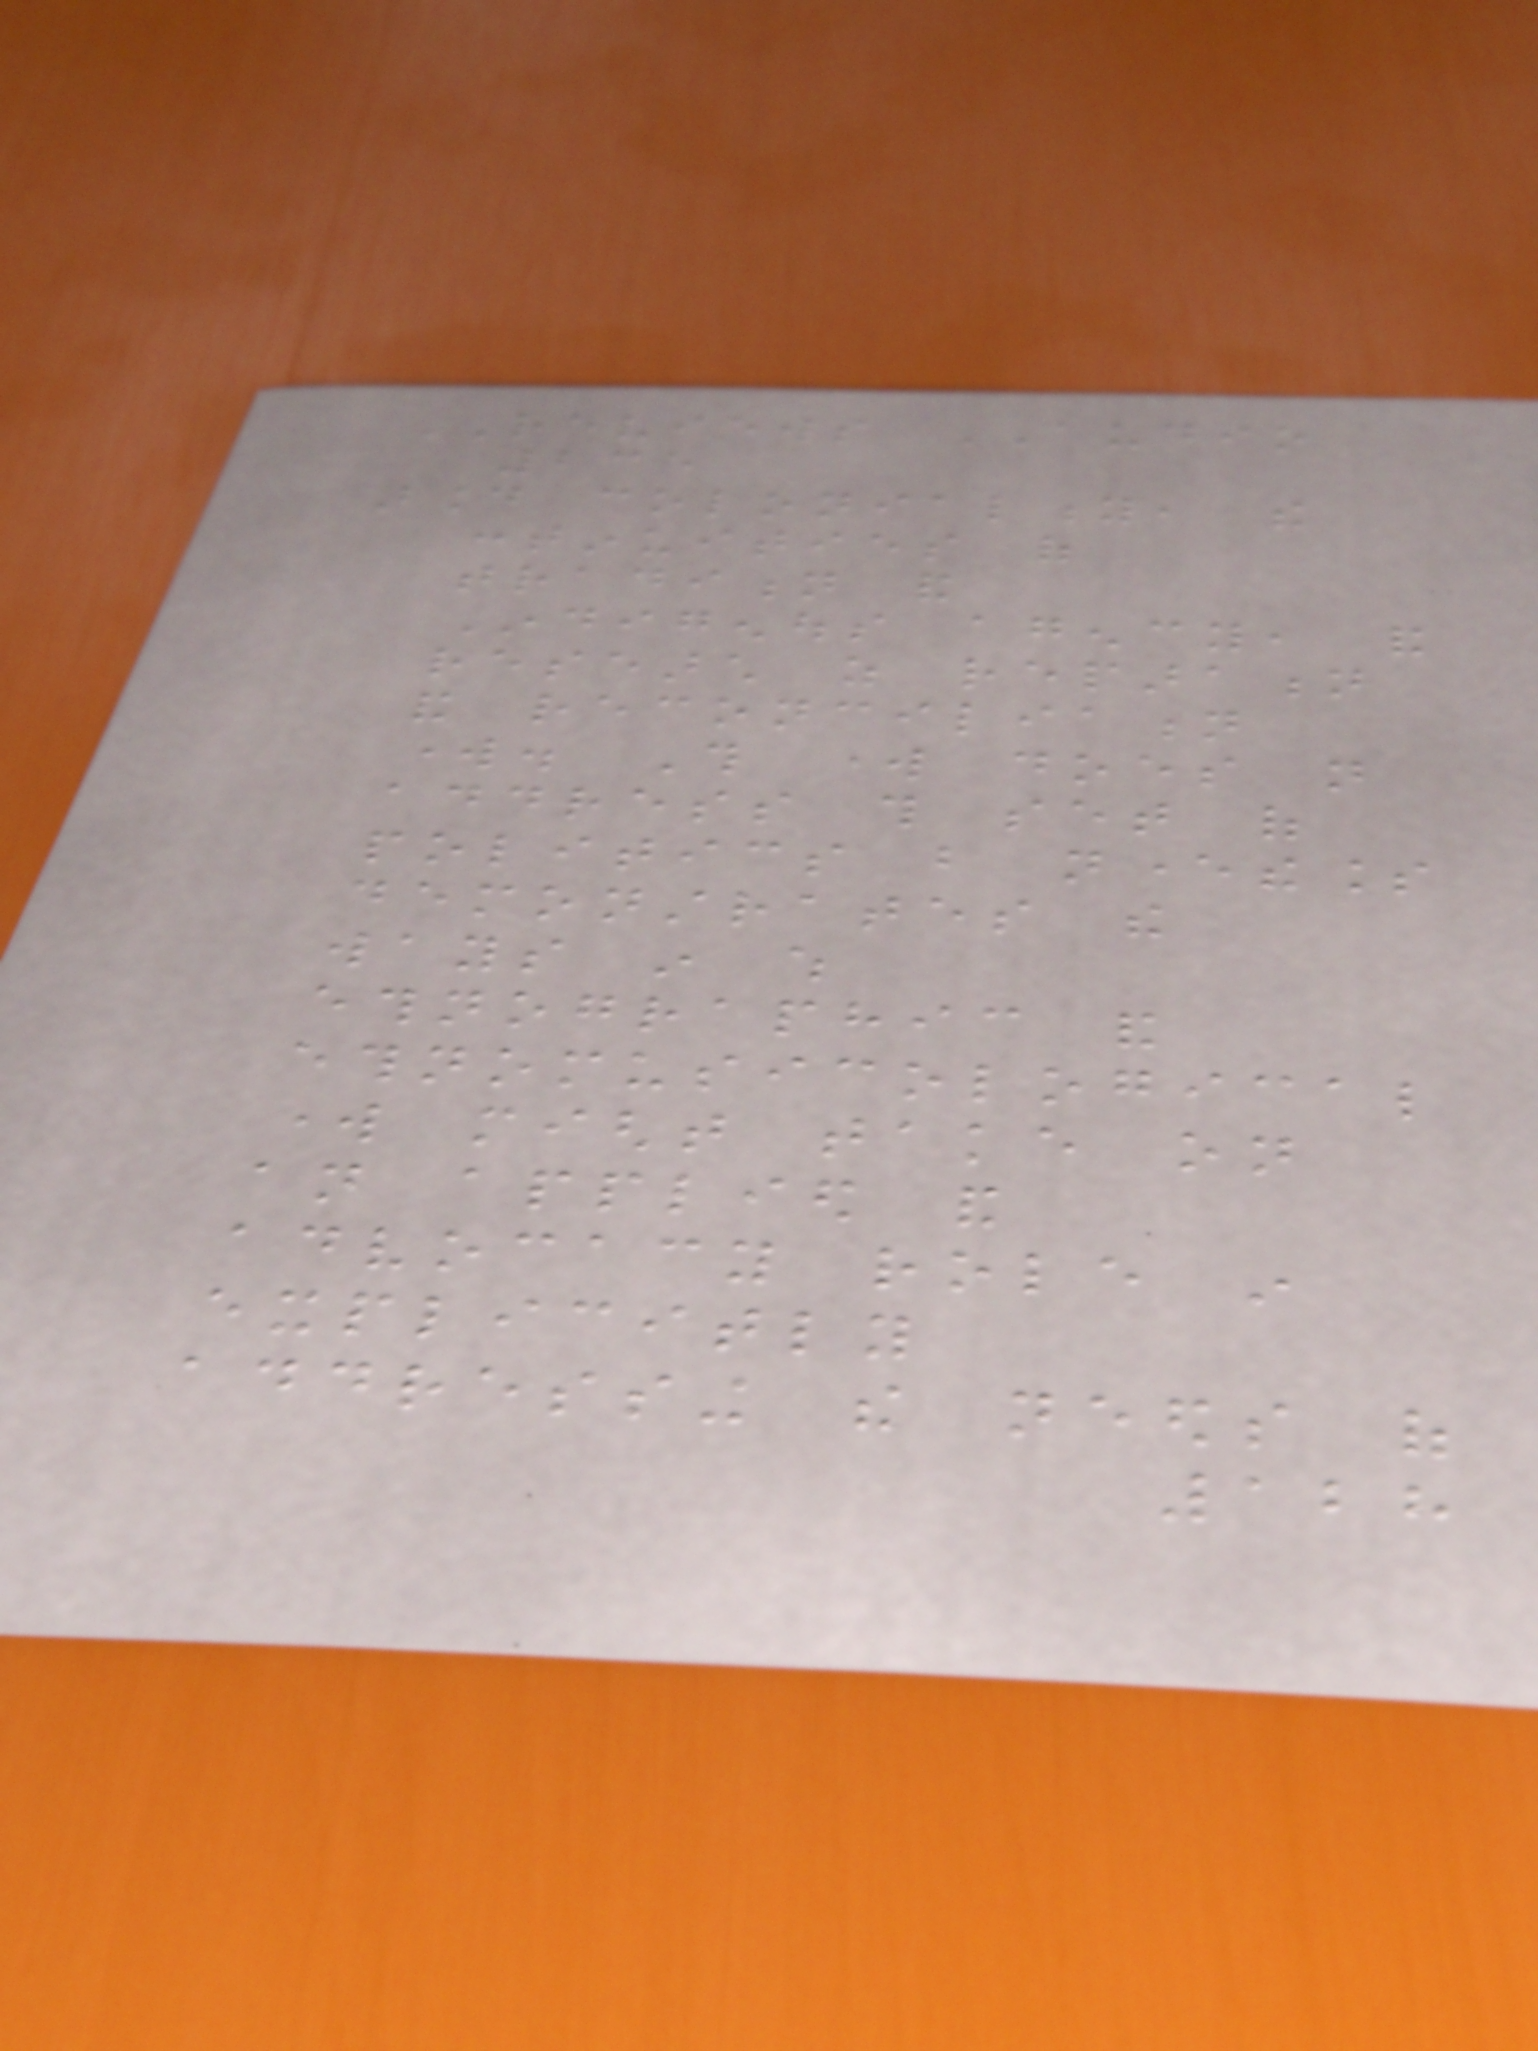REVIEWS AUDIO
235
around coloniality, the
continuities of
tradition and
Indigenous agency, and
research as reparation
and reconciliation
work. This work does not
address this set of
politics but nevertheless
demonstrates the
ways in which
ethnographic and
ethnomusicological
work might take on
an applied and
advocacy role in
explicitly
addressing the needs of
128
